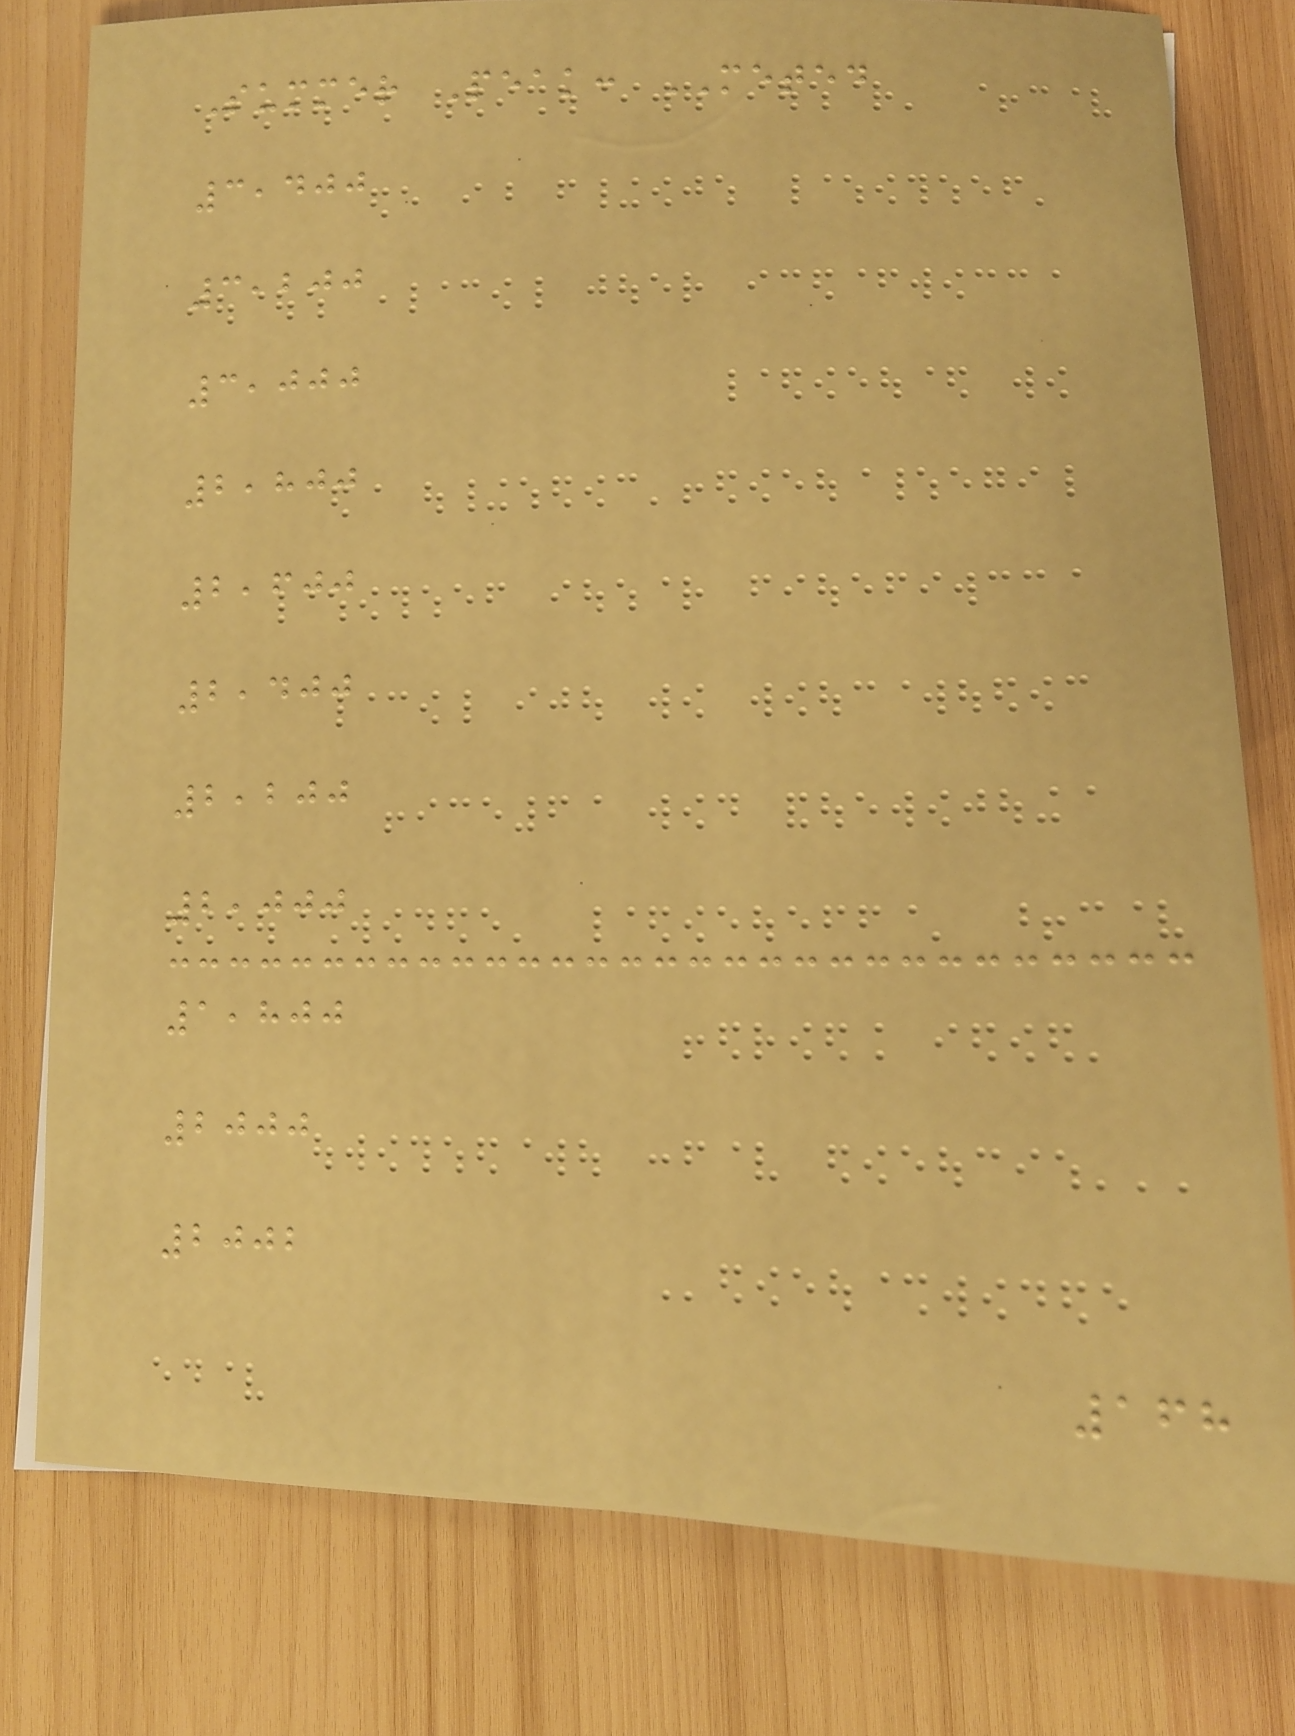Summer Peak: METED
3,400
3,200
3,000
2,800
2,600
2,400
2,200
2,000
1,800
2000
2002
168
